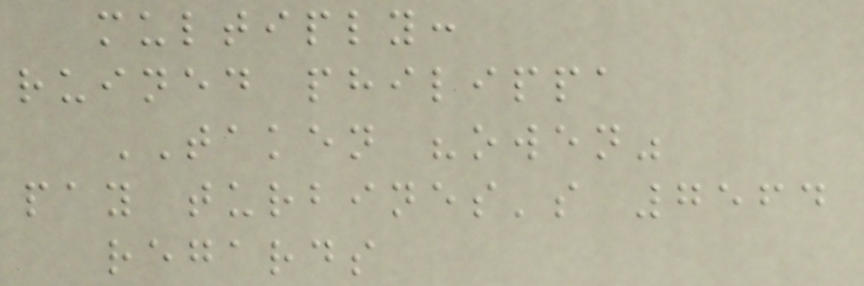multiply:
ruined philippa
TAKEN "owen"
pay turbines's 7564
regards
